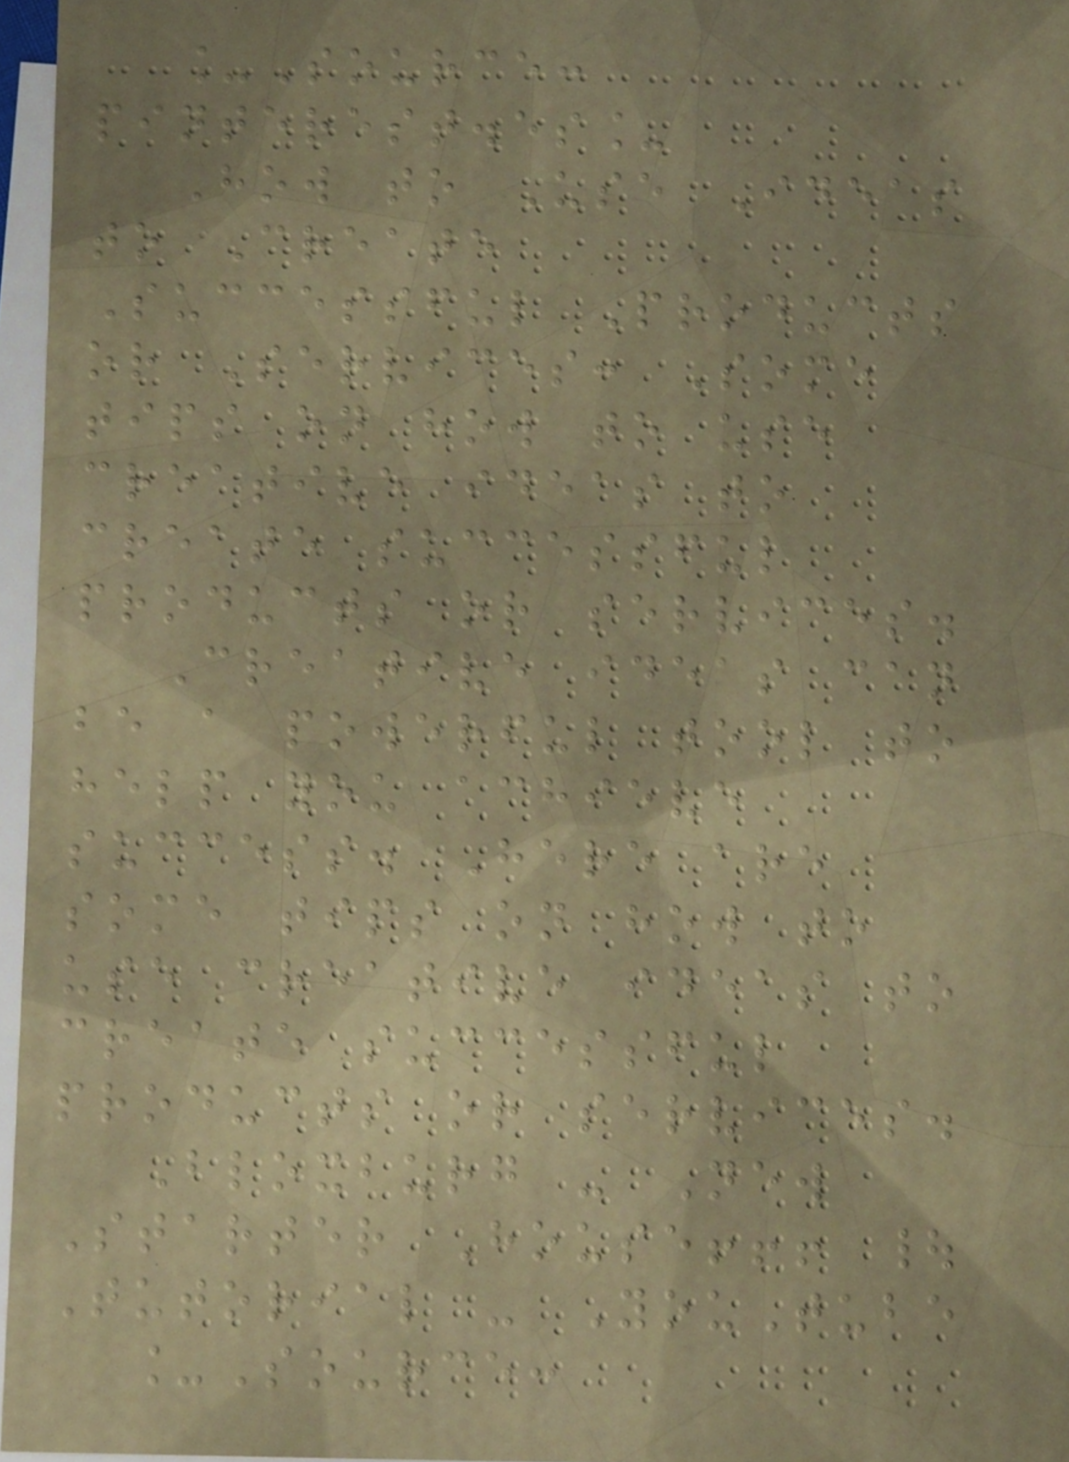_Source:
pinterest.es_
How to Use Ideas
to Create
Successful Products
or Services: Some
tips on how to use
creative ideas to
create successful
products or services.
Creative ideas can
be a powerful tool to
help you achieve
success. Here are
some tips on how to
use creative ideas to
create successful
products or services.
Bloxburg - New
Starter House!!! |
Tutorial - YouTube
_Source:
